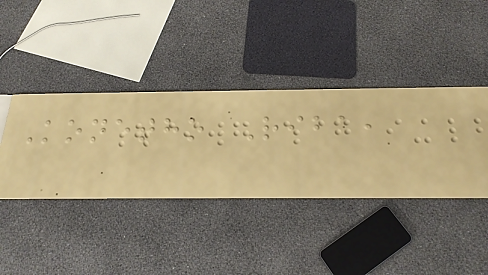Konetho Riba,
